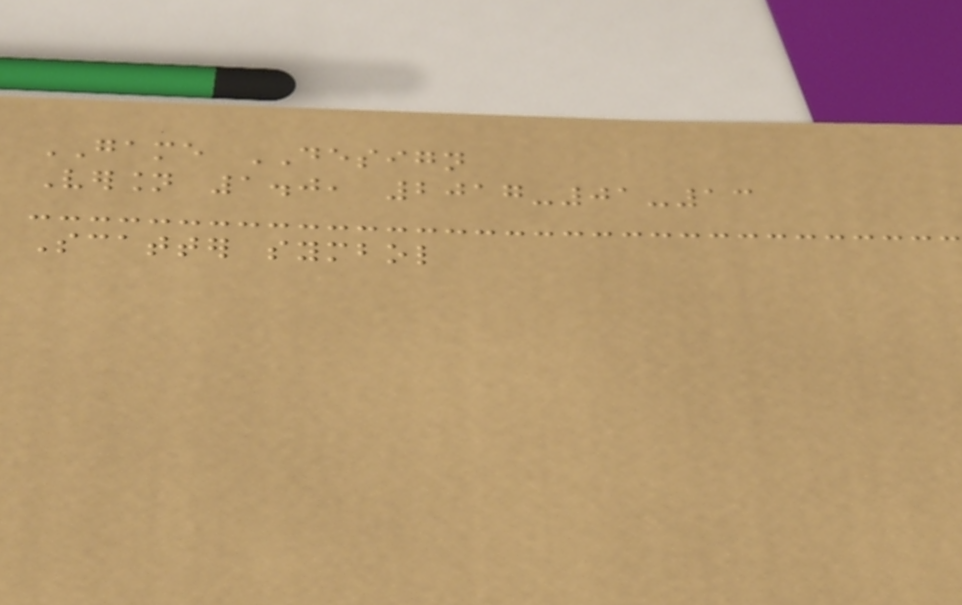GAME DESIGN
Version 1.0, 2017-01-13
Scatter symbol
